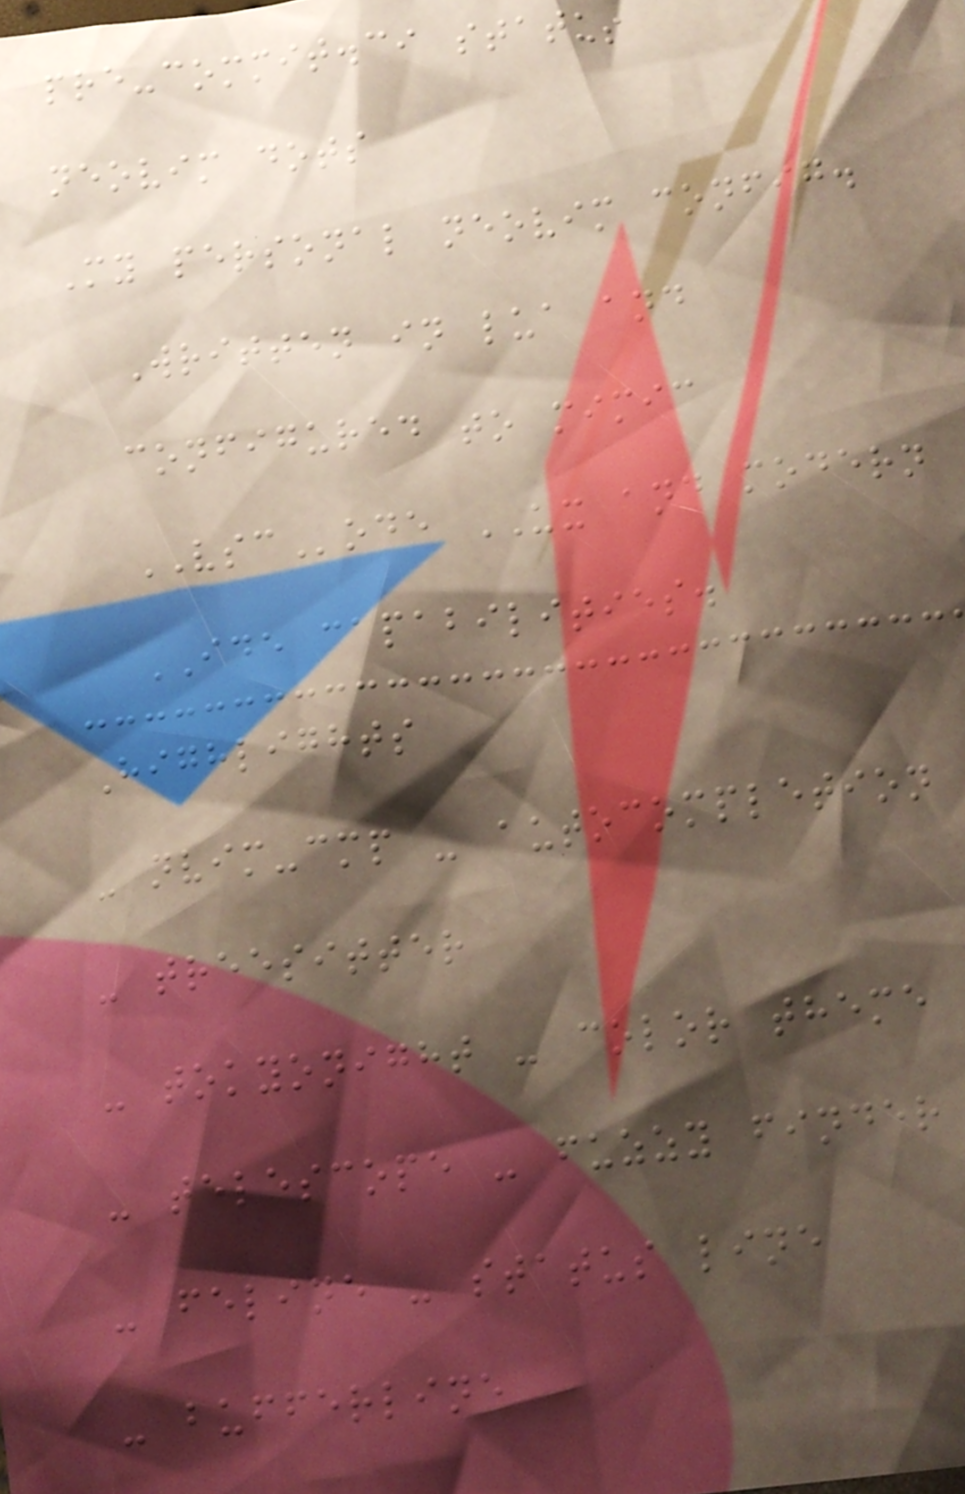pre-commit.ci status
neovim dots
My personal neovim config.
Written in lua and
configured to mimic
VSCode UX and modern
IDE capabilities.
Highlights
- nvim-cmp - autocompletion
- treesitter
- tokyonight - color theme
- telescope - fuzzy finder
- feline - status line
- bufferline
